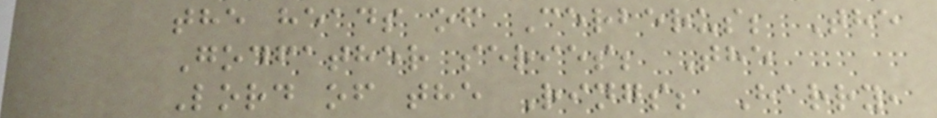the heads of Cerberus; The
Godfather series; The
Lord of the Rings; Harry,
